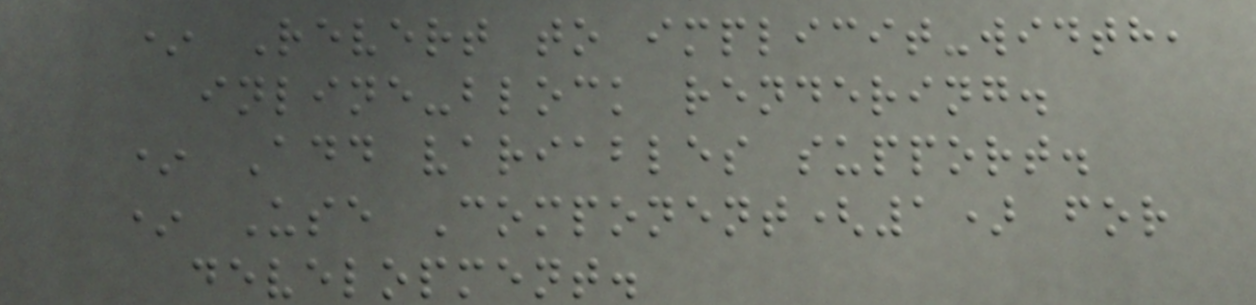* Revert to implicit-width,
inline-block rendering.
* Add variables support.
* Use Component(1) for
development.
